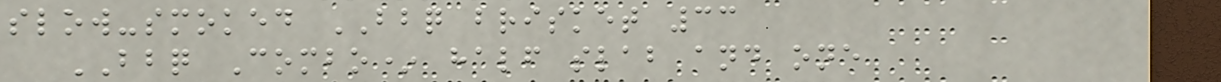slow-smoked BBQ brisket 33
BBQ Combo* half slab and one
